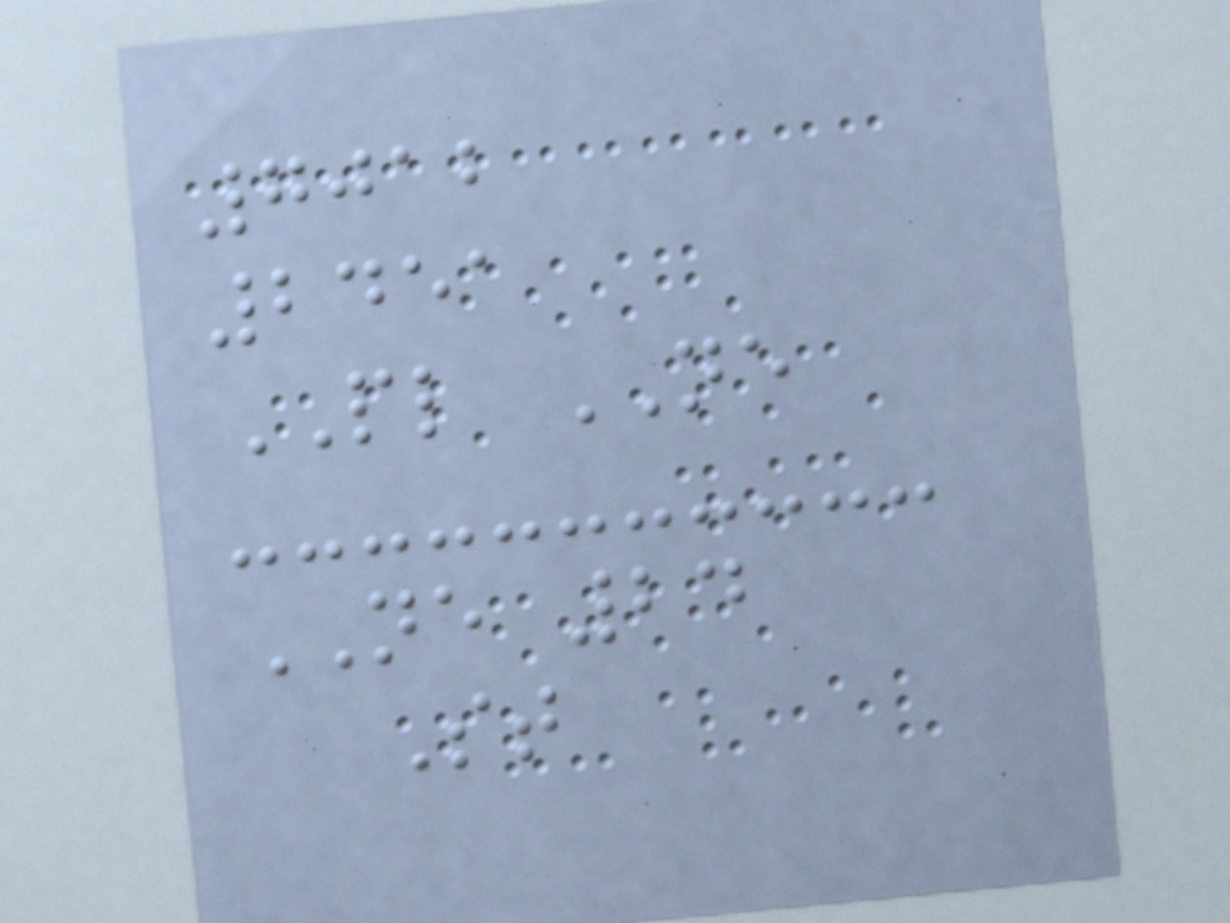7012
2451
PL NE
NE 24
St
